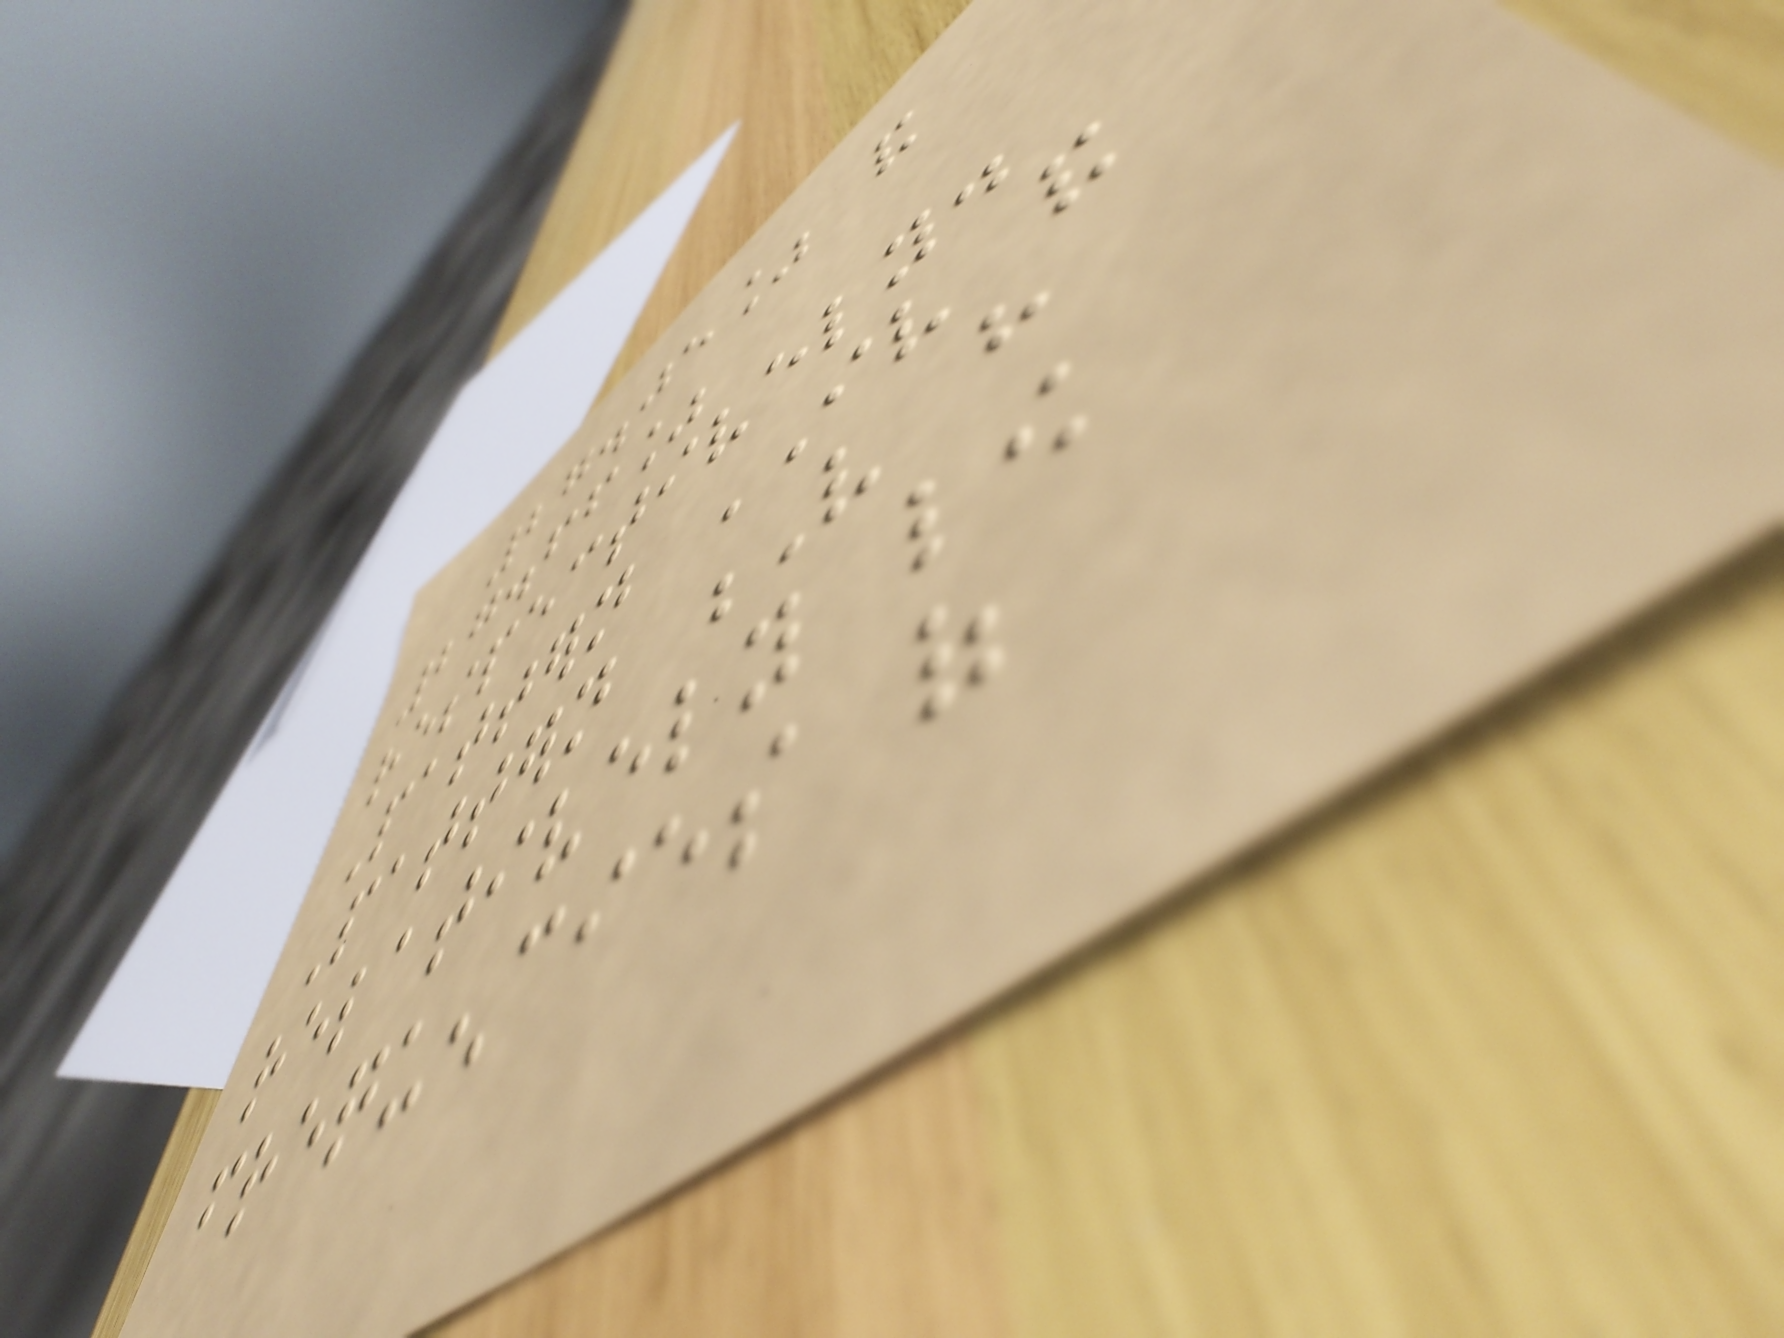27.05% and
27.66%
respectively.
Pattern IV and
Pattern V have
relatively low
frequencies of
